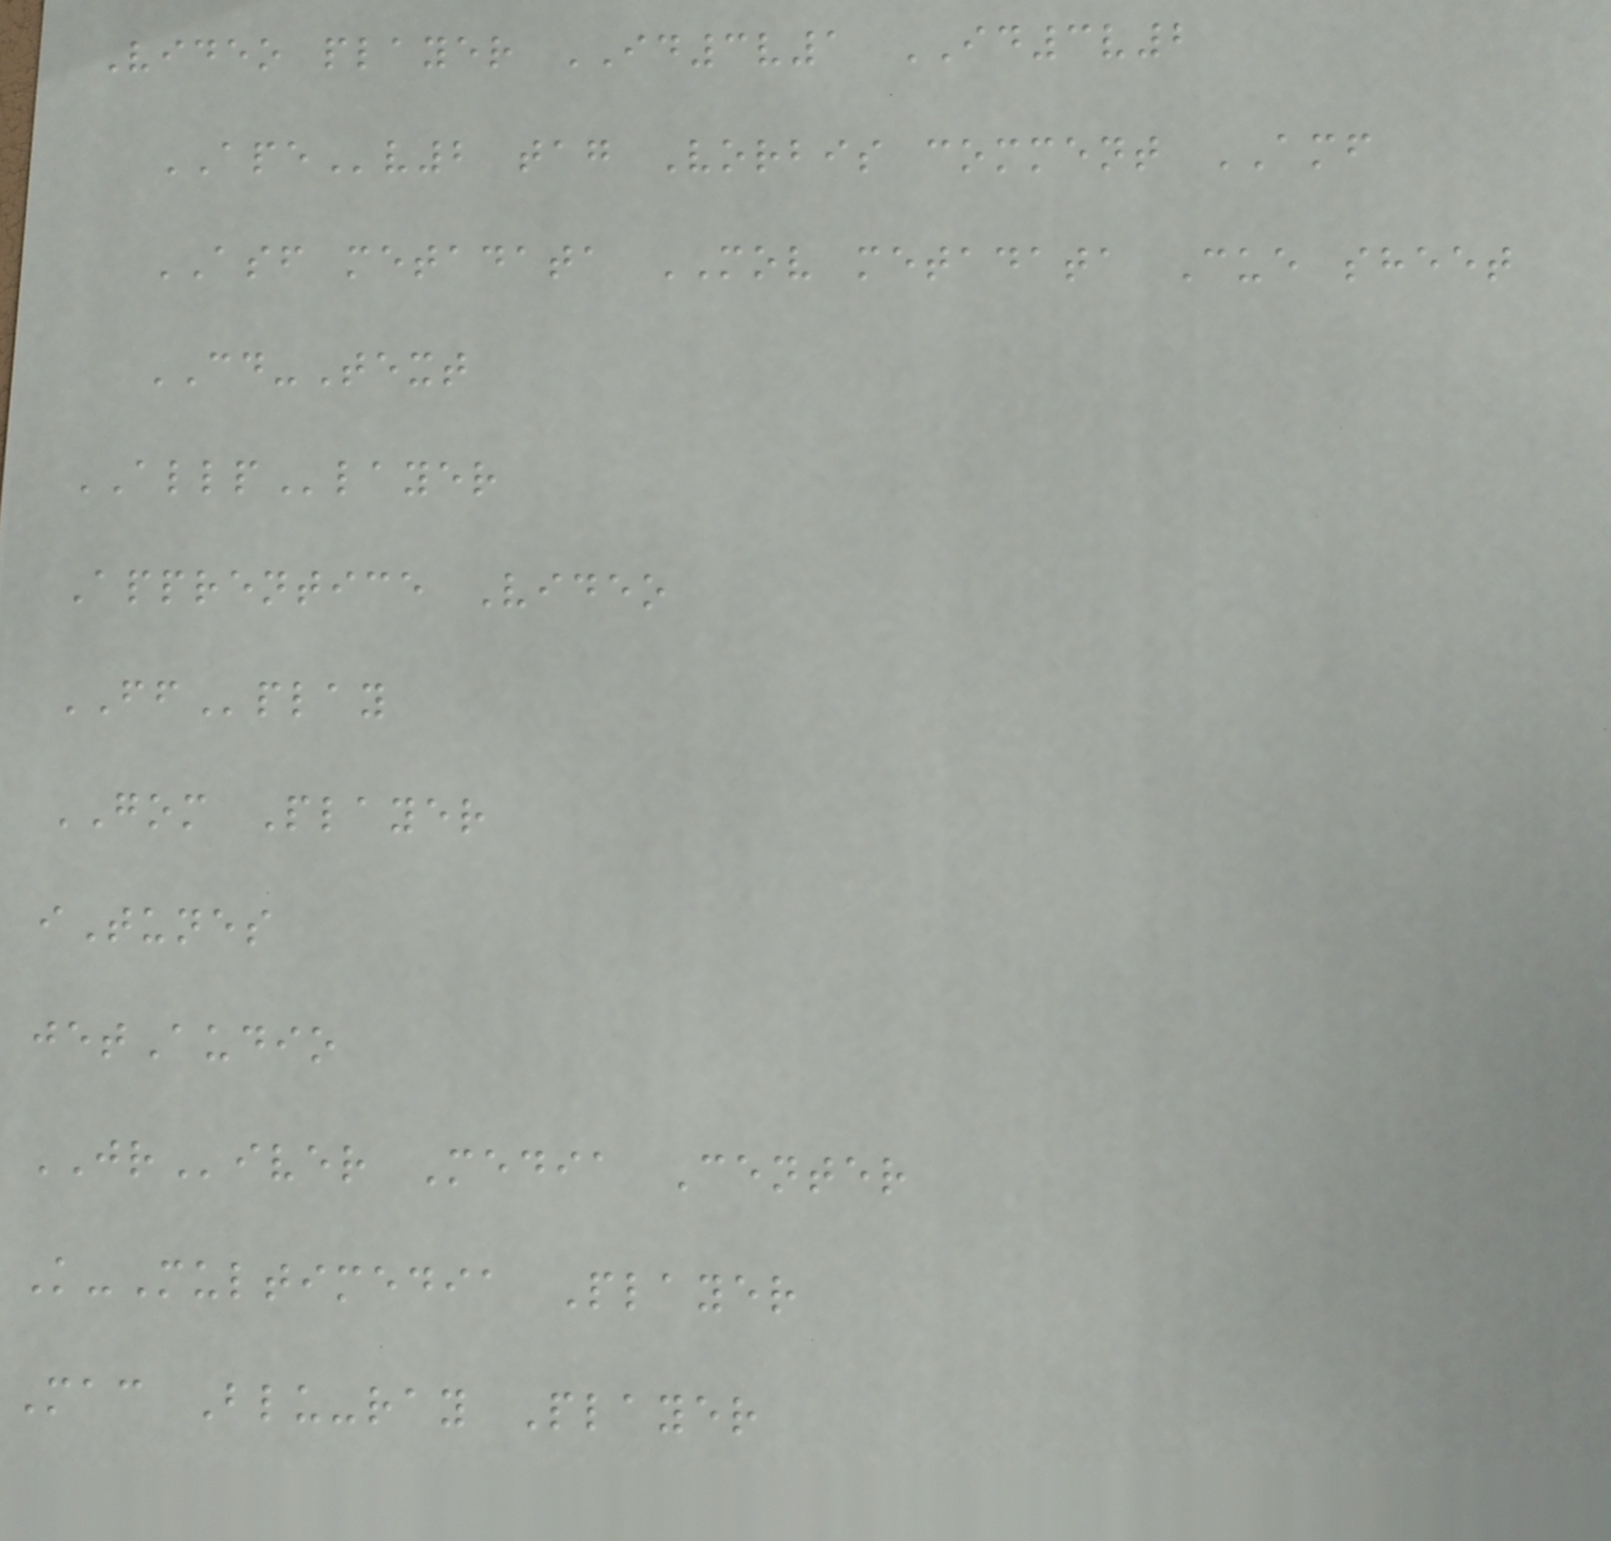Video player ID3v1 ID3v2
APEv2 tag Vorbis comment AMF
ASF metadata MOV metadata Cue sheet
CD-Text
ALLPlayer
Apprentice Video
FFplay
GOM Player
iTunes
jetAudio
JRiver Media Center
K-Multimedia Player
Mac Blu-ray Player
